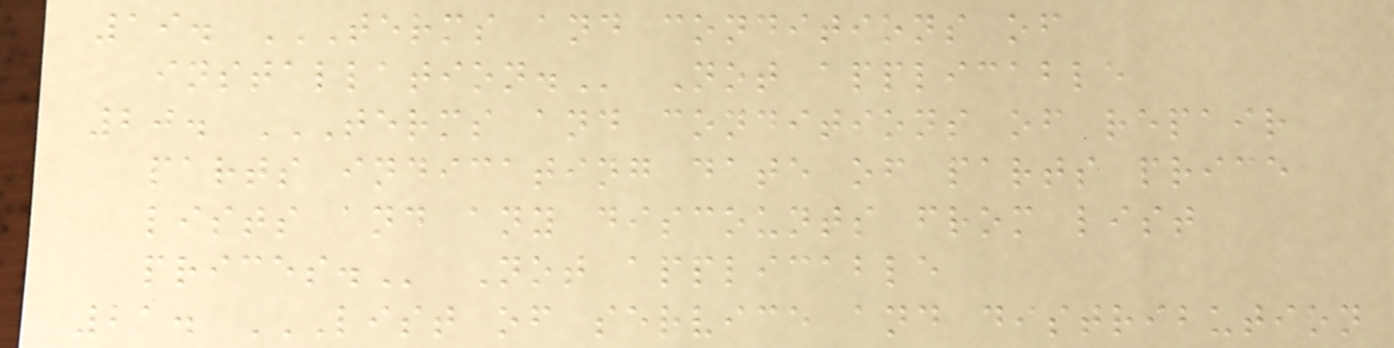19. TERMS AND CONDITIONS OF
INSTALLATION. Not applicable
20. TERMS AND CONDITIONS OF REPAIR
PARTS INDICATING DATE OF PARTS PRICE
LISTS AND ANY DISCOUNTS FROM LIST
PRICES. Not applicable
21. LIST OF SERVICE AND DISTRIBUTION
